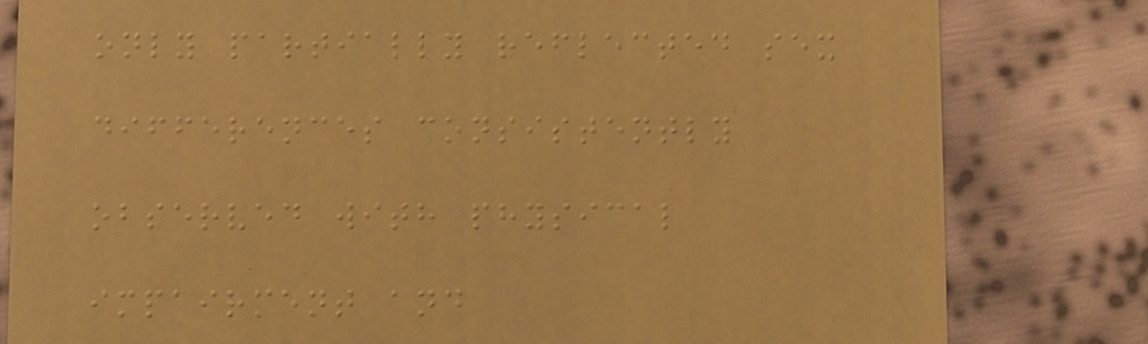only partially reflected sex
differences consistently
observed with physical
impairment and
